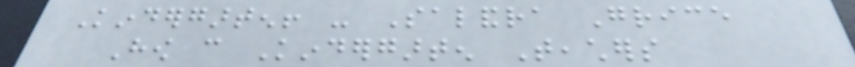Kindergarten! - Salandra Grice
How can Kindergarten Teachers
